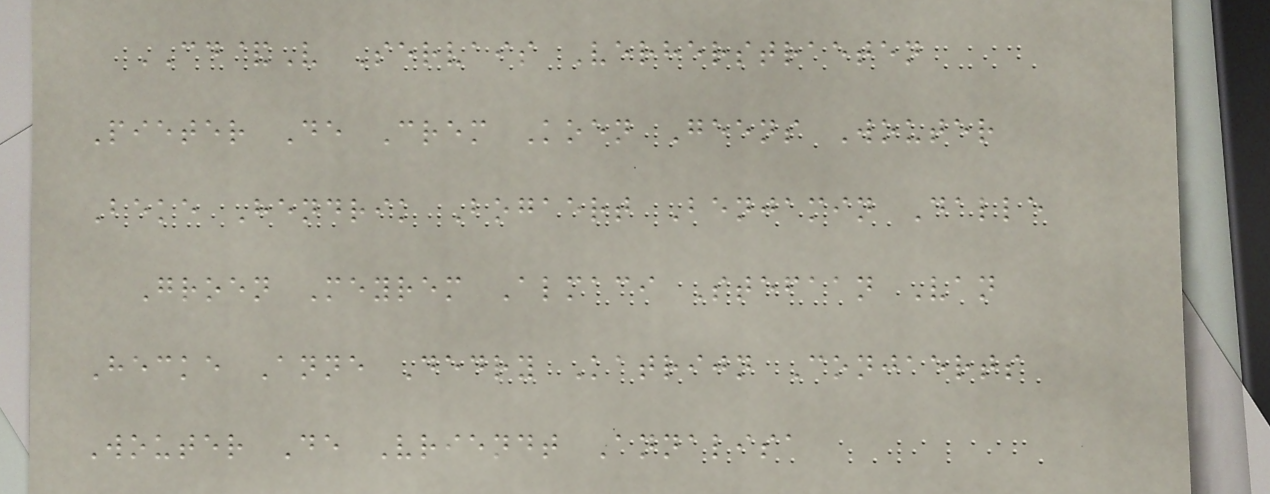CD&V Servais Verherstraeten
Pieter De Crem Koen Geens Wouter
Beke Hendrik Bogaert Benjamin Dalle
Groen Meyrem Almaci Stefaan Van
Hecke Anne Dedry Katrijn Conjaerts
Wouter De Vriendt Annalisa
